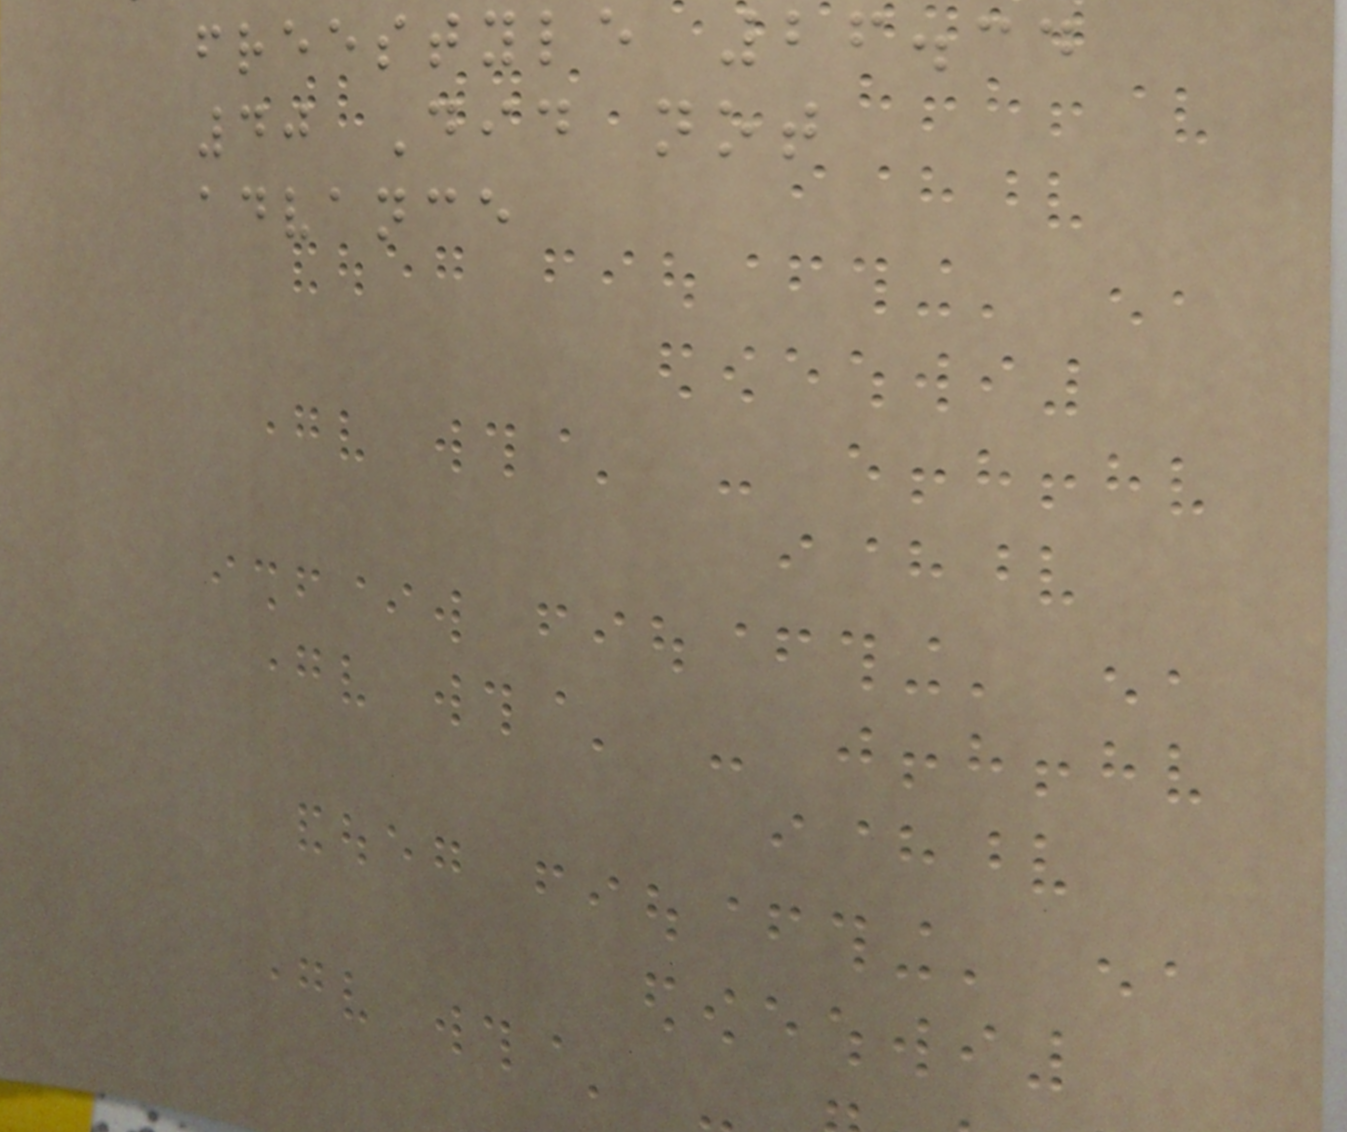freestyle 26.34
40 Did not
advance
